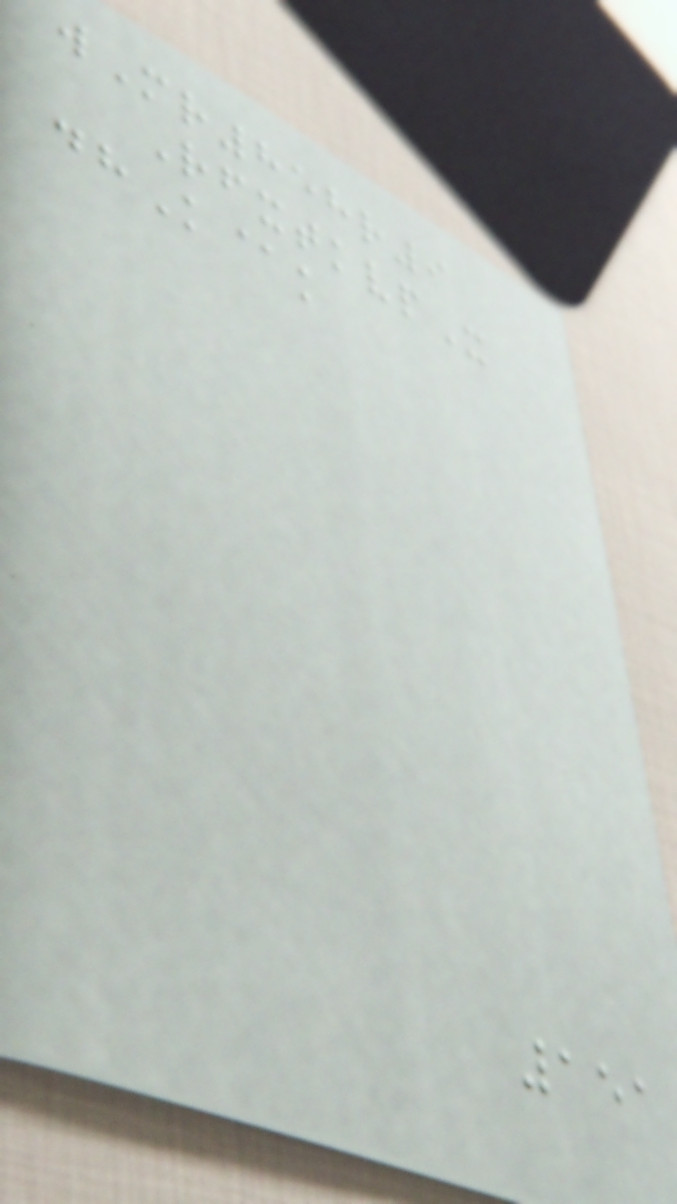wMr858r9
RfxtkvpX
dhK@k
151
